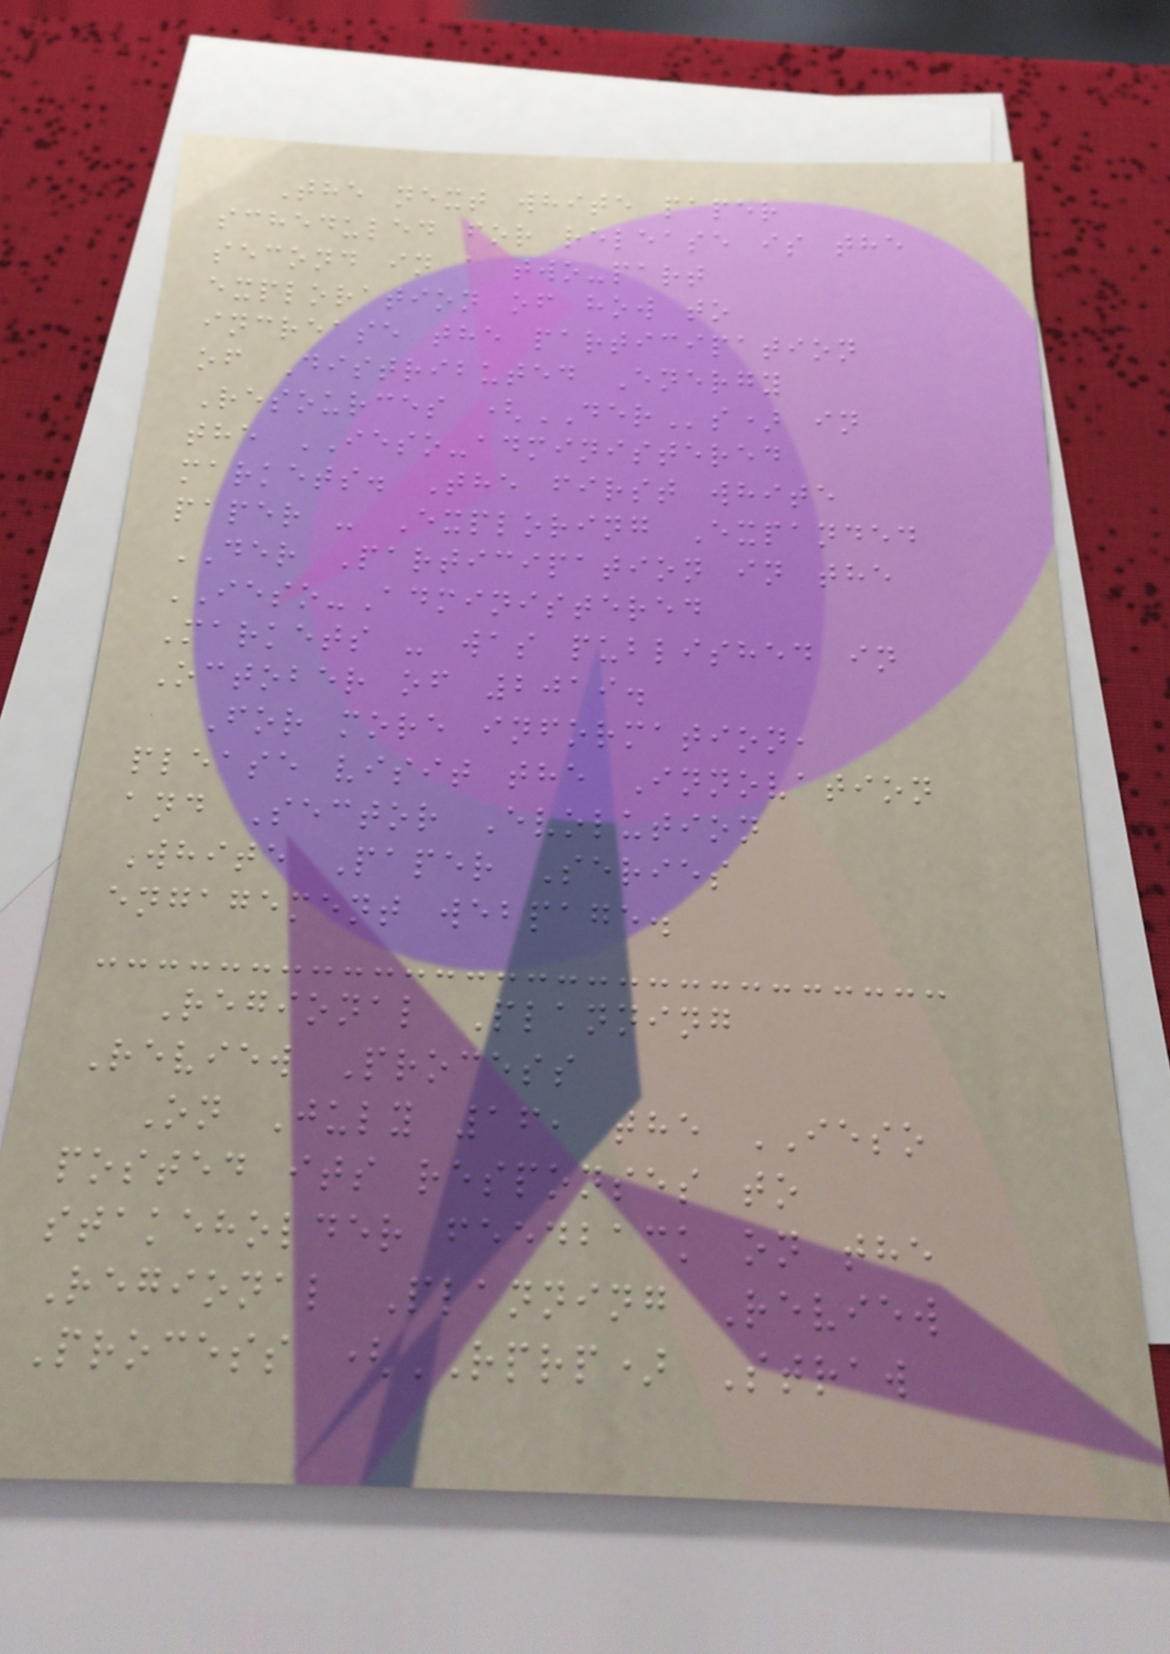The next white paper
scheduled for release is the
second in a two-part
exploration of how to
increase the participation
of Distributed Energy
Resources (DERs) in
the IESO-administered
markets. The first white
paper - Exploring Expanded
DER Participation in the
IESO-Administered
Markets - was published in
October of 2019.
For more information,
please visit the Innovation
and Sector Evolution
White Paper Series
engagement webpage.
Regional Planning
Review Process
On July 16, the IESO
posted its responses to
stakeholder feedback on the
Regional Planning Review
Process (RPRP) Straw
